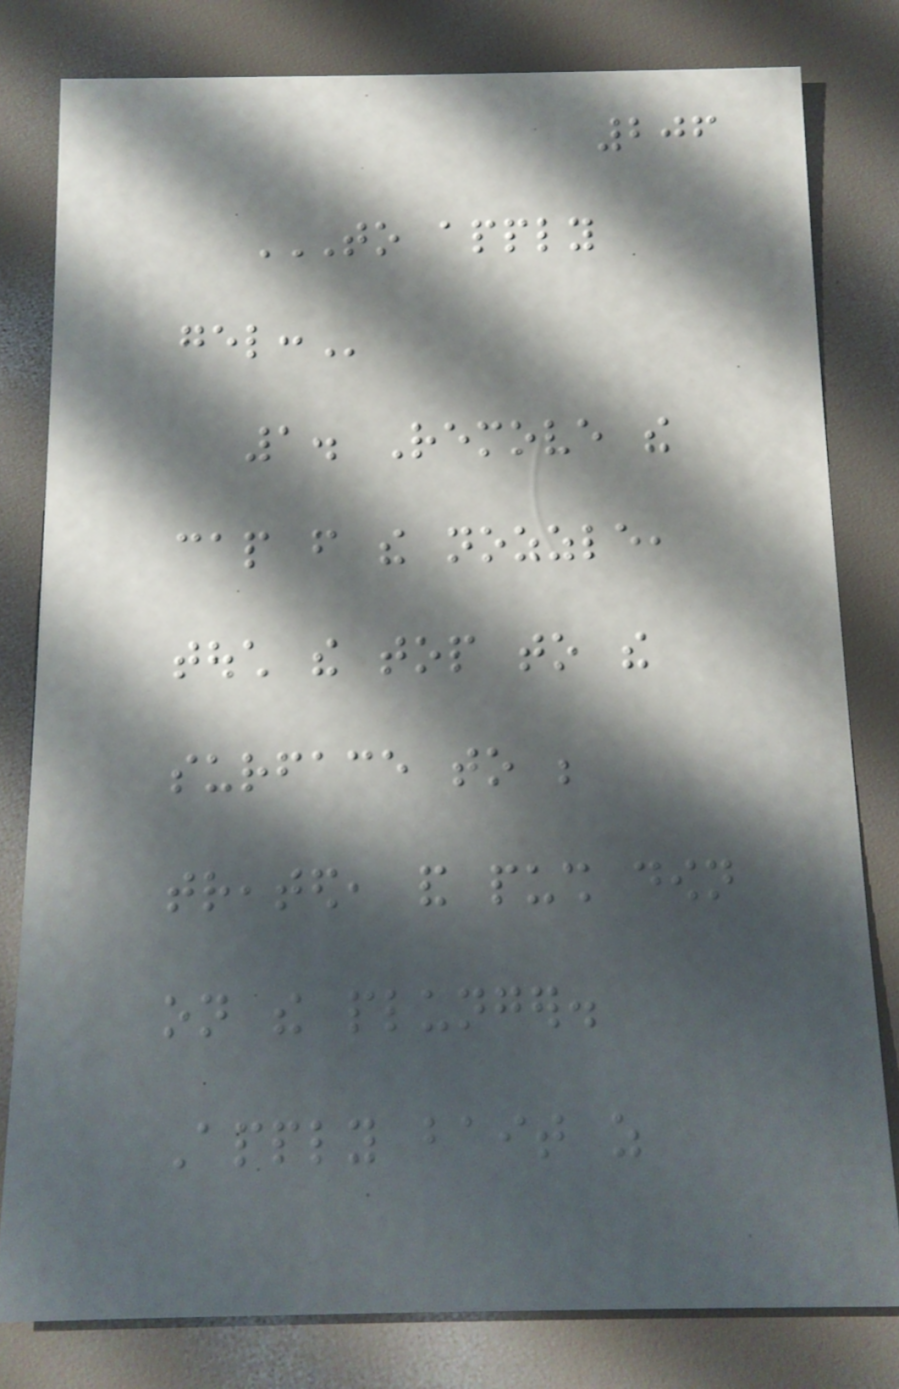206
TO APPLY
GEL:
1. Remove the
cap from the nozzle,
touch the top to the
surface to be
treated, and push down
on the plunger.
Apply bait as
